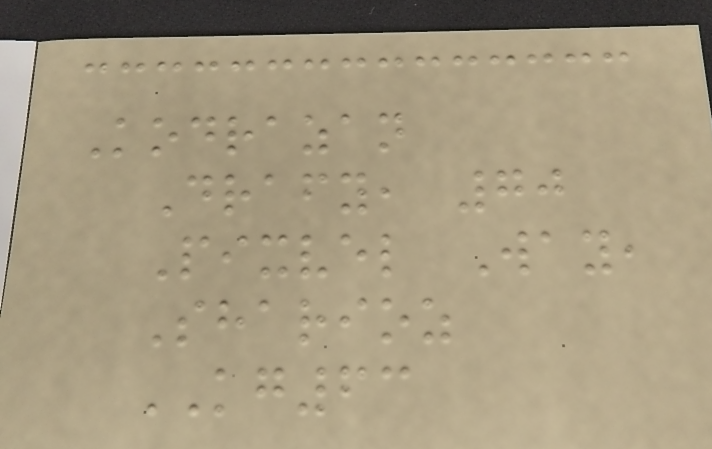Kodrazan
Drafy, 70
Pixvel Way,
Sharioz
KG63
